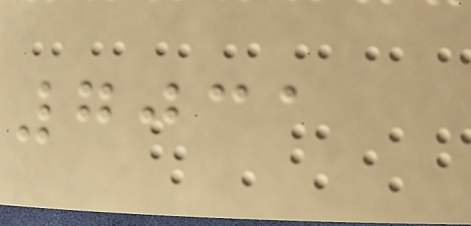7031
